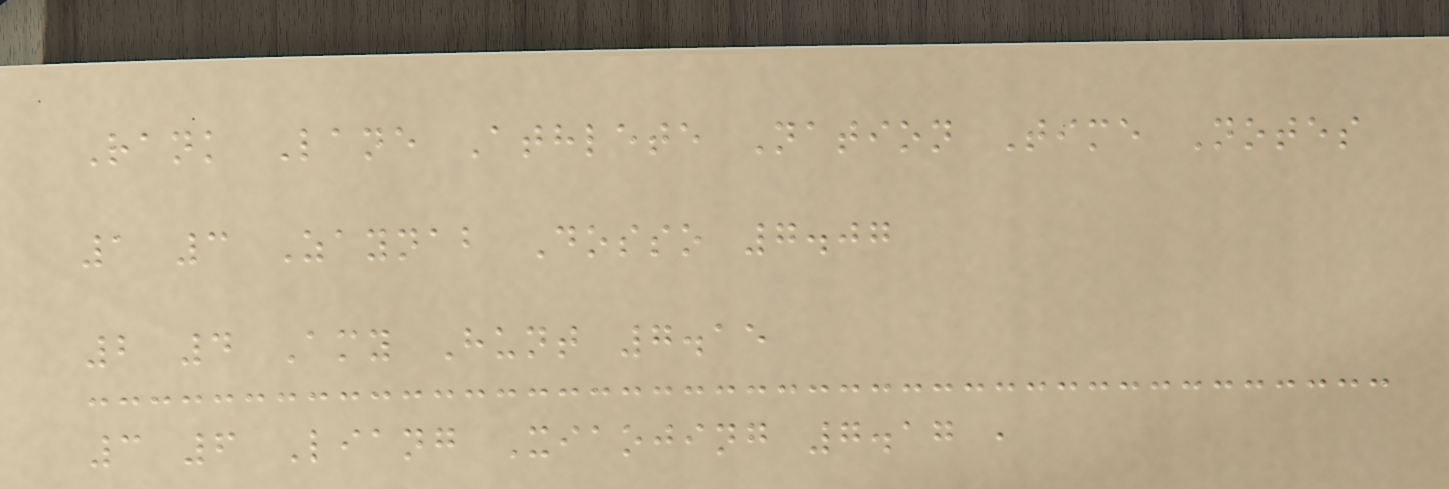Rank Lane Athlete Nation Time Notes
1 3 Zaynab Dosso 7.07
2 4 Amy Hunt 7.15
3 6 Liang Xiaojing 7.17 ,
